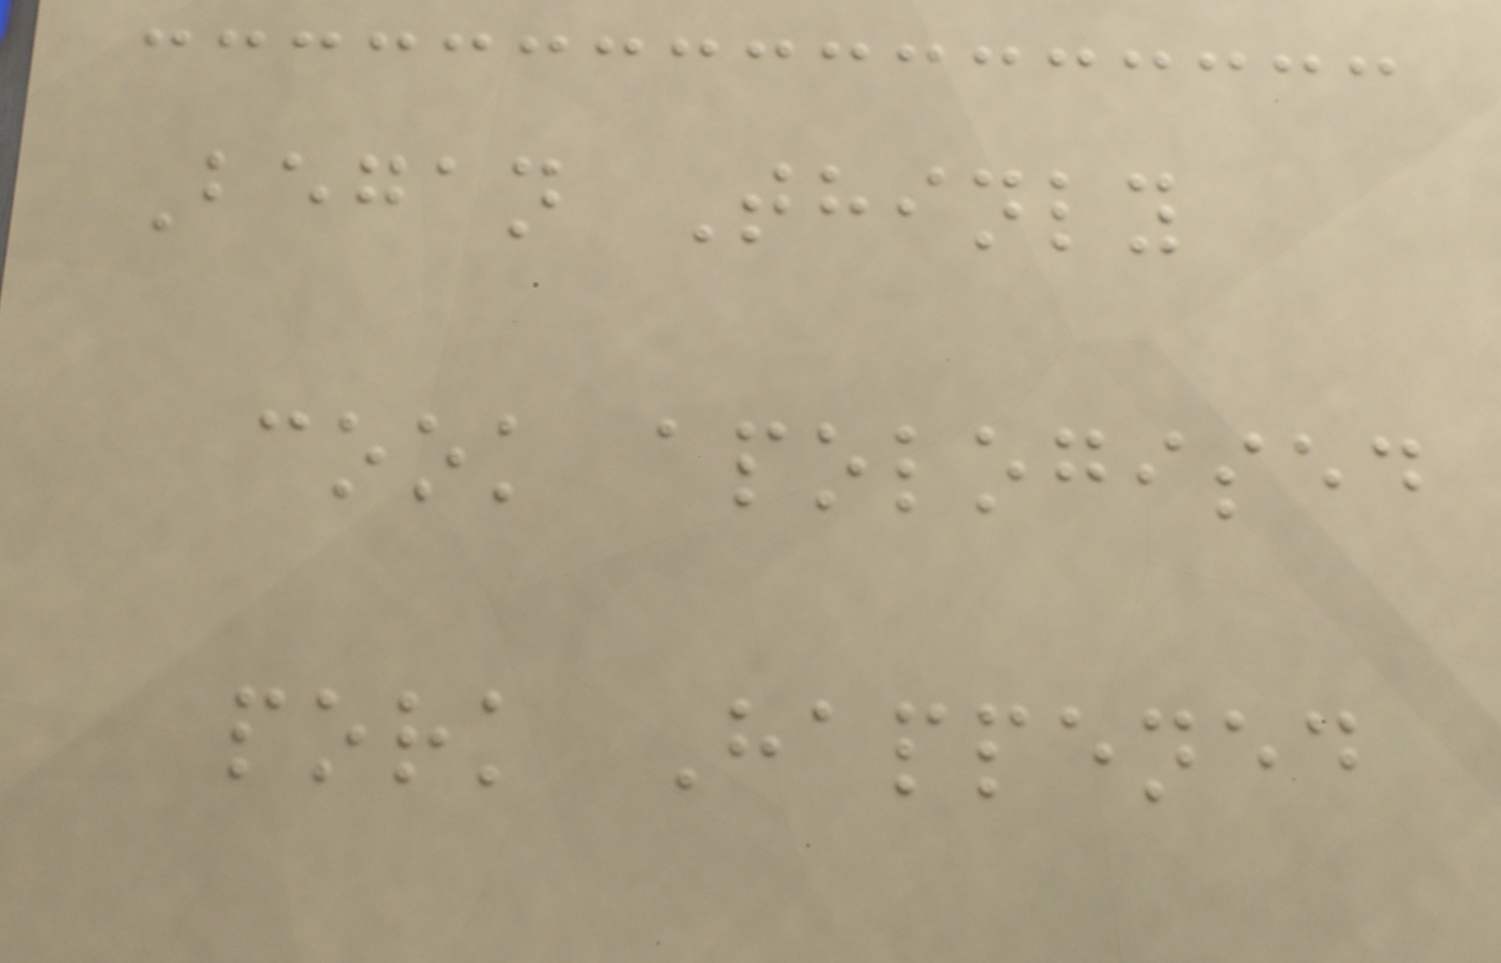Began Thinly
cook apologised
pork Happened
